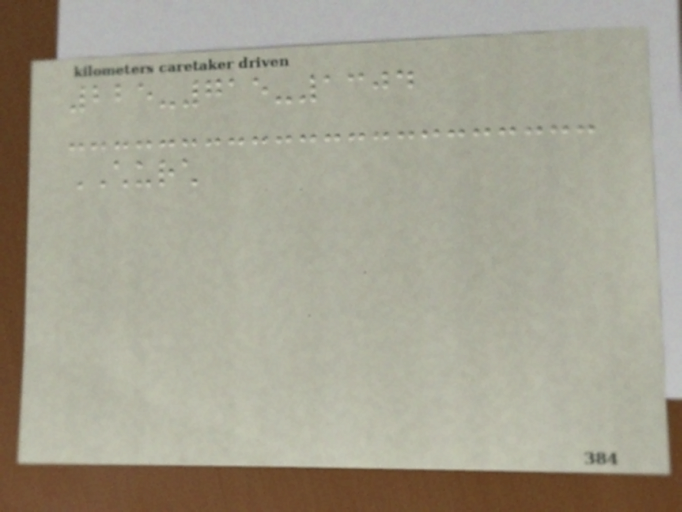225-715-1304
CHURCH
